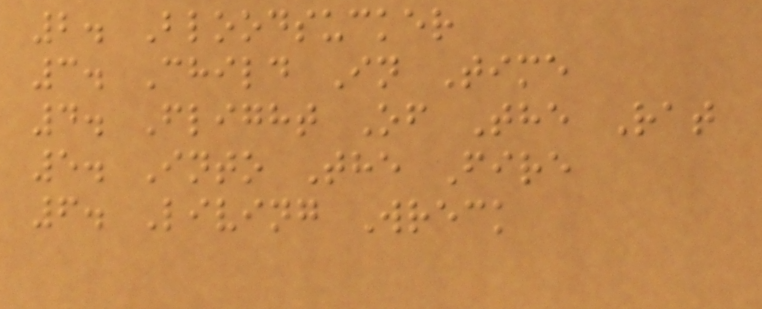2. Bloodsucker
3. Child In Time
4. Flight Of The Rat
5. Into The Fire
6. Living Wreck
